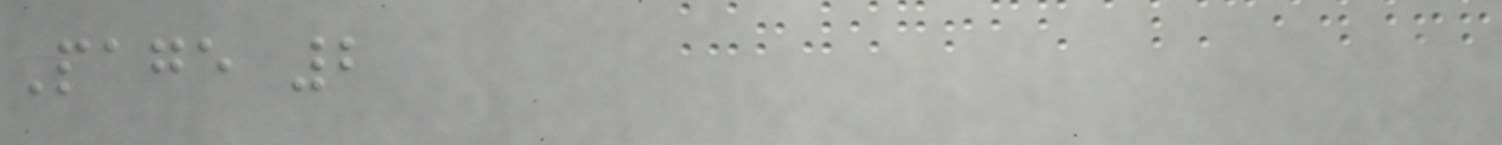Page 2
